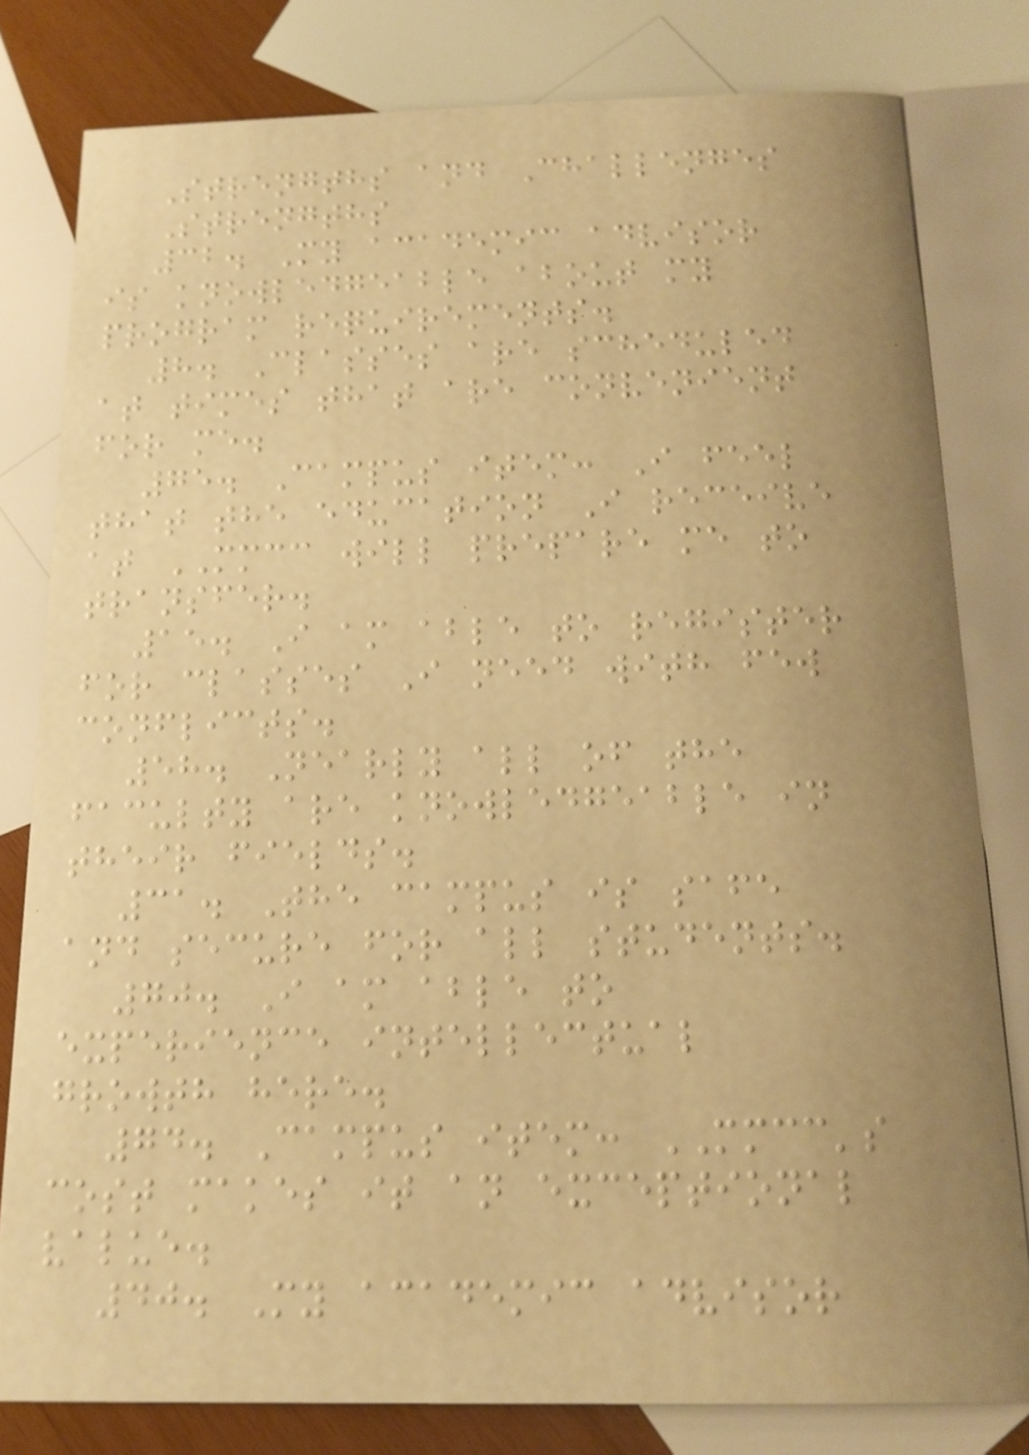Strengths and Challenges
Strengths
32. My academic advisor
is knowledgeable about my
program requirements.
8. Classes are scheduled
at times that are convenient
for me.
75. Campus item: I feel
that the education I receive
at MMCC will prepare me to
transfer.
15. I am able to register
for classes I need with few
conflicts.
58. Nearly all of the
faculty are knowledgeable in
their fields.
31. The campus is safe
and secure for all students.
70. I am able to
experience intellectual
growth here.
74. Campus item: MMCC's
cost makes it an exceptional
value.
40. My academic advisor
